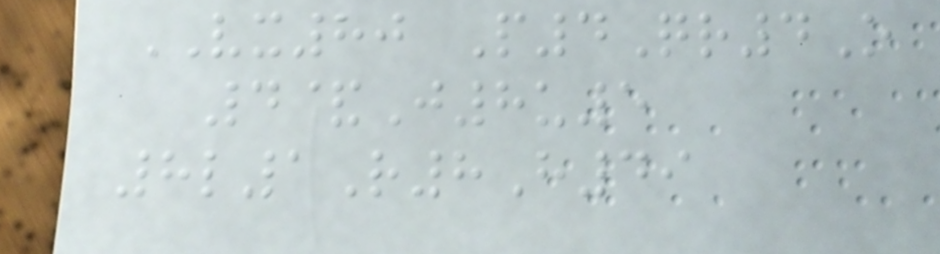VX80 P4Qr4O
4&J8u5
8l1R8H49
